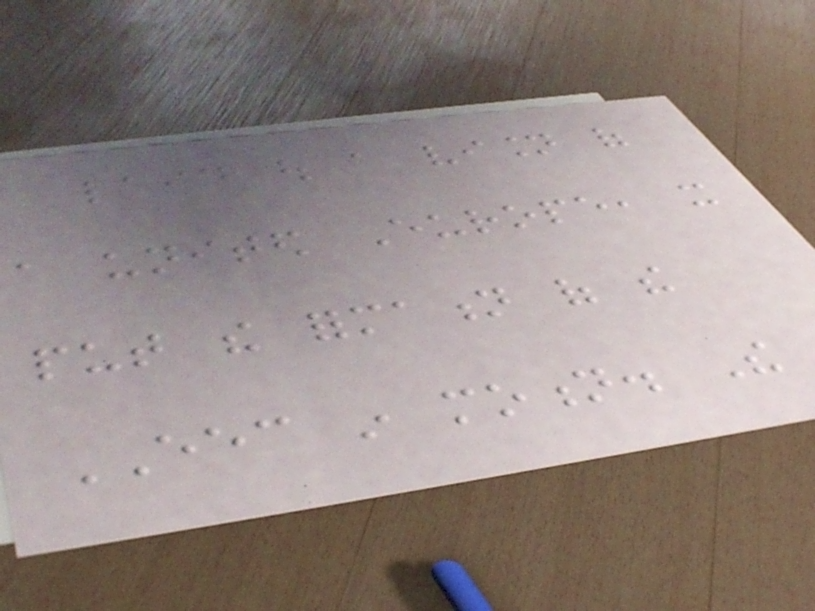laid out a vision of
a united Europe, it
put the formation of the
EEC in motion. The
